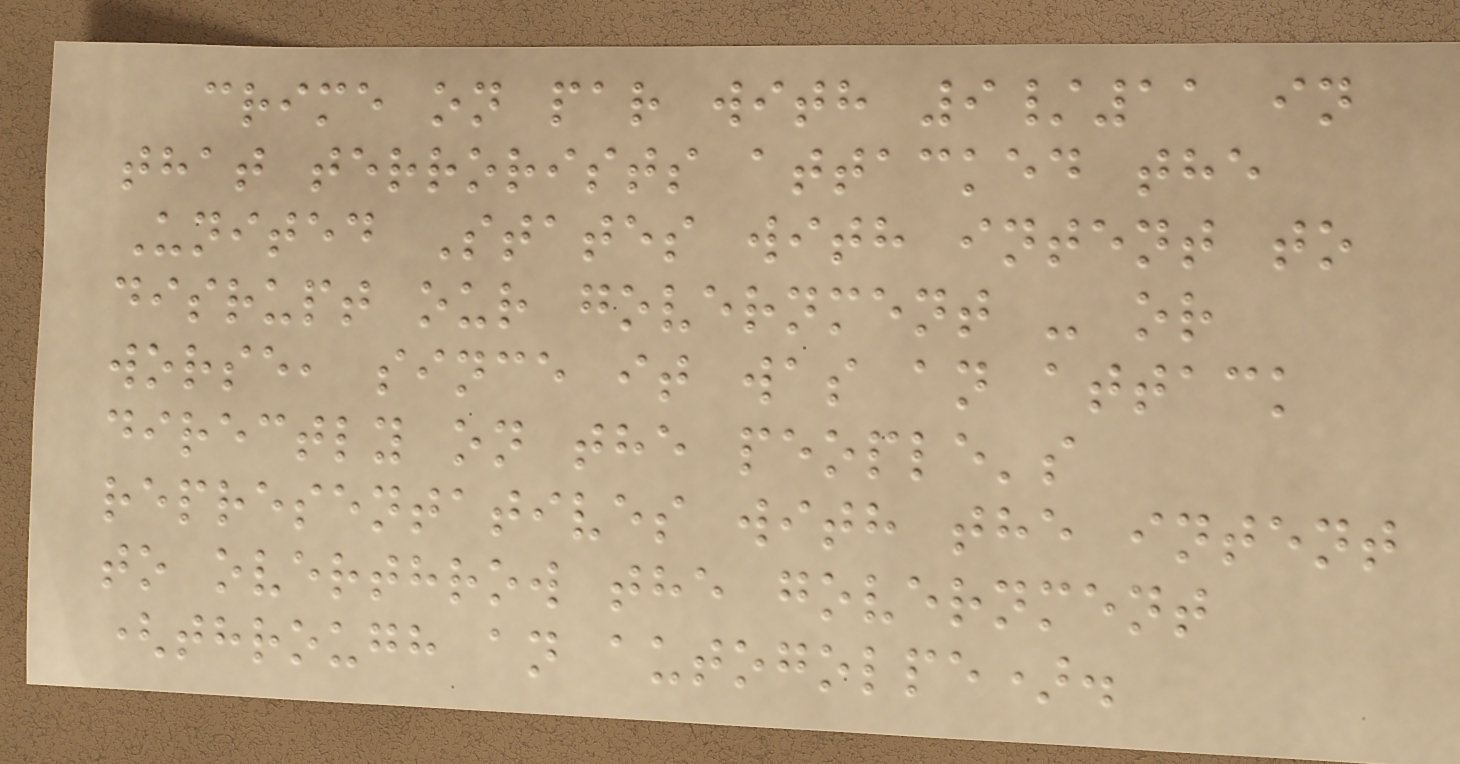crime on par with 9/11 in
that terrorists attacked the
United States with intent to
disrupt our government - or
worse, since it was an attack
directly on the people's
representatives with the intent
to overthrow the government
(through an autogolpe).
